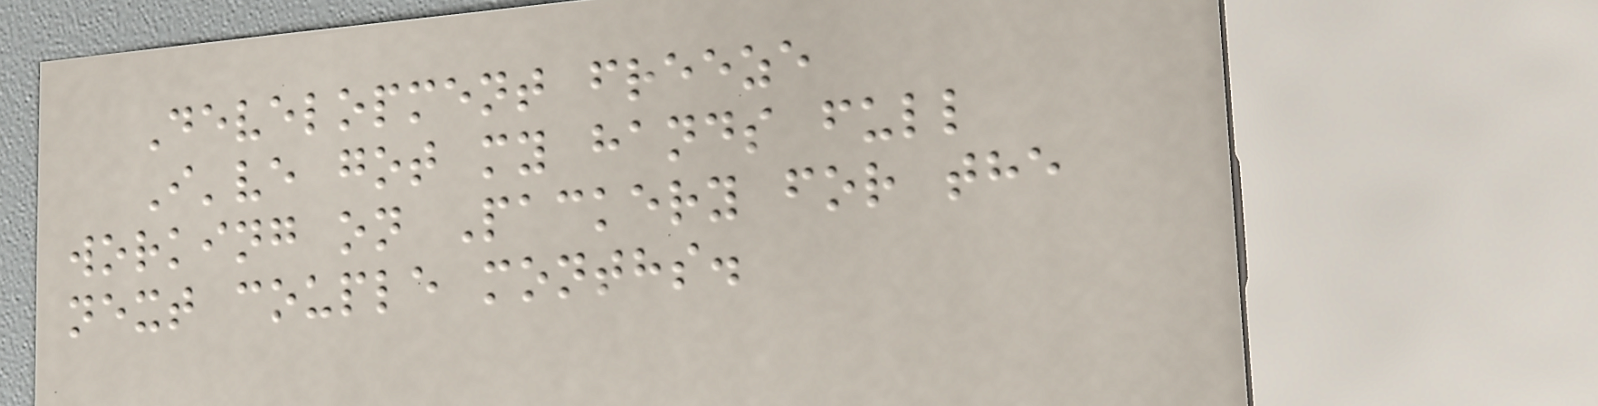Development freeze
I've got my hands full
working on Packery for the
next couple months.
